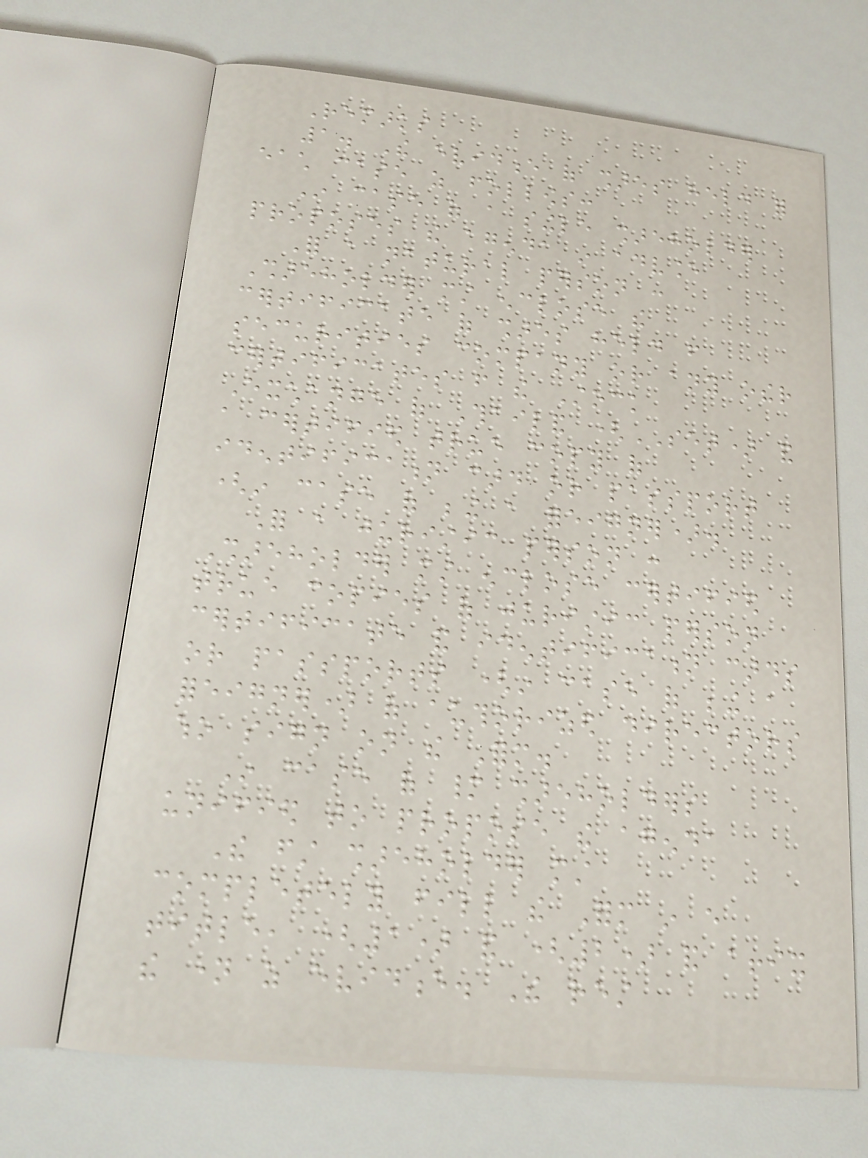Remarks
1. The evidence of shares held for
each case as follows:
In case of a single shareholder
proposes the agenda in advance
For a natural person :
Shareholder must enclose the
certificate of shares held from
securities company or any other
certificates from the Stock
Exchange of Thailand (SET) and
a certified true copy of
identification card or passport
(in case of being a foreigner).
For a juristic person :
Shareholder must enclose certified
true copies of juristic person
certificate and identification cards
or passports (in case of being a
foreigner) of authorized directors
who sign on the Form.
In case of many shareholders
unified to propose the agenda
The first shareholder must
completely fill the Form in every
title, (1) and (2) and affix
the name as evidence. The rest
